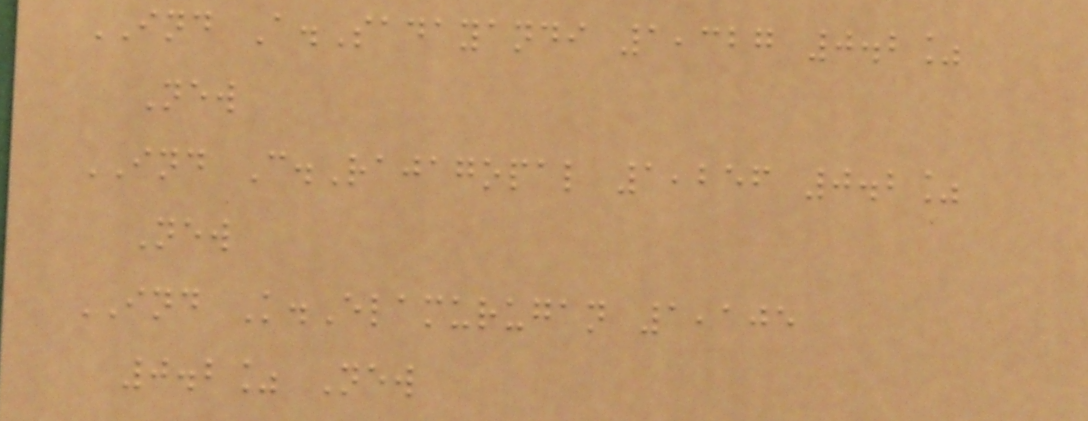IND A.Sadayandi 1,327 0.2%
New
IND C.Rajagopal 1,256 0.2%
New
IND K.Elamurugan 1,105
0.2% New
